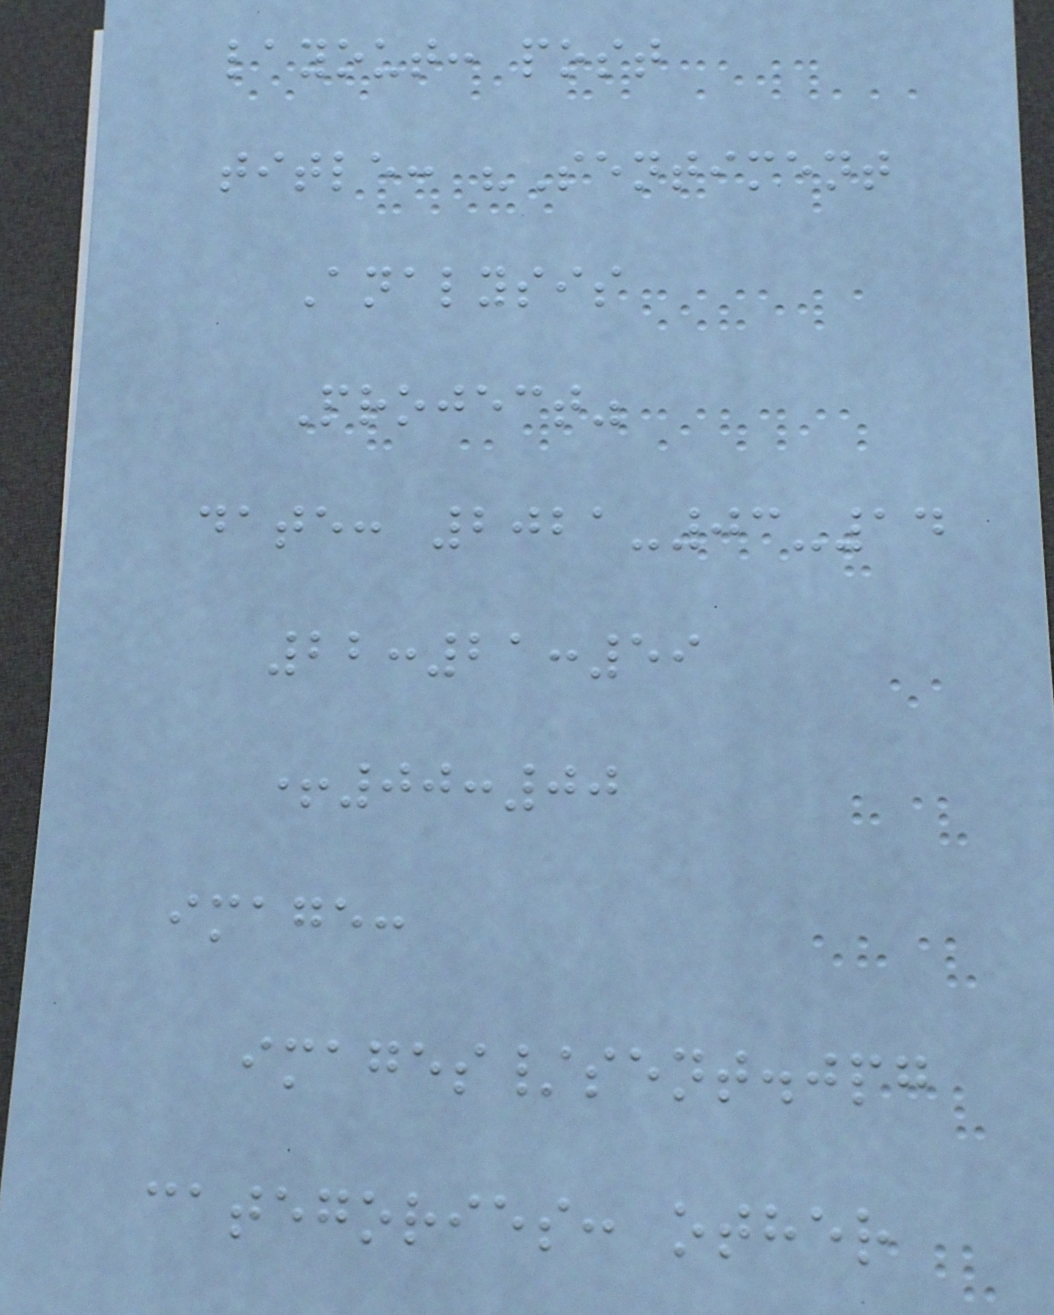layout: post
title: "Sentiment
Analysis
Project"
date: 2021-03-14
22:21:59
+00:00
image:
images/sent.jpg
categories: other
